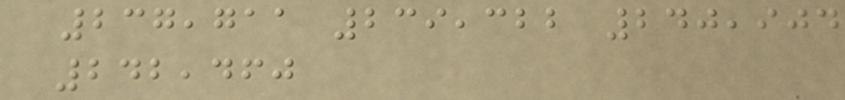237,711 239,322 240,904
242,460
